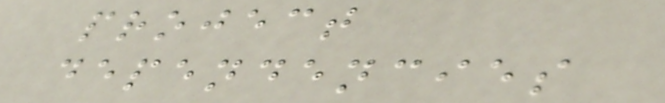project
dependencies
